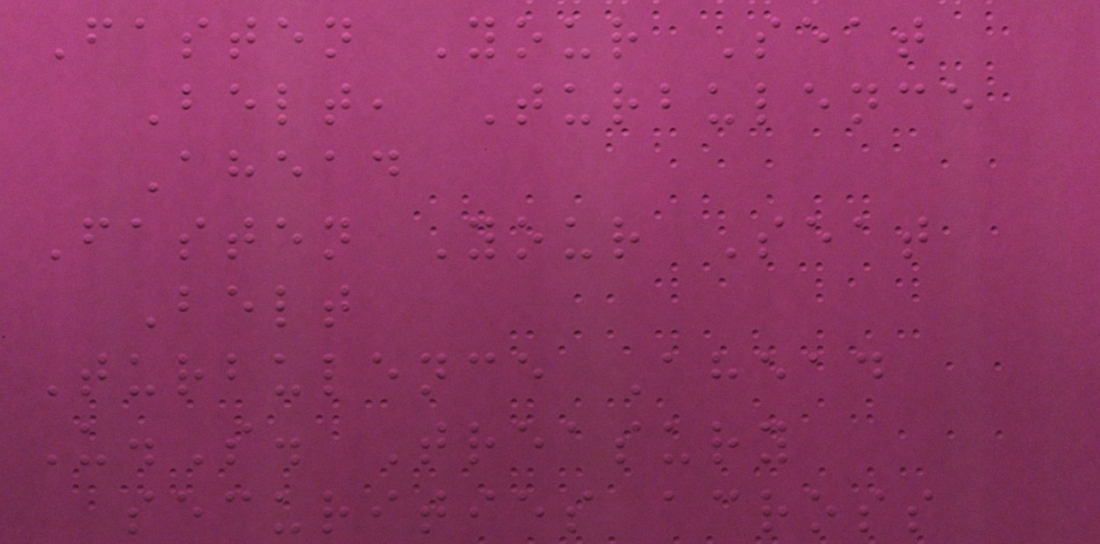Fasten Your Seat
Belt, Turbulence
Ahead
Fasten Your Seat
Belt
Turbulence Ahead
U.S. Treasury
securities across
